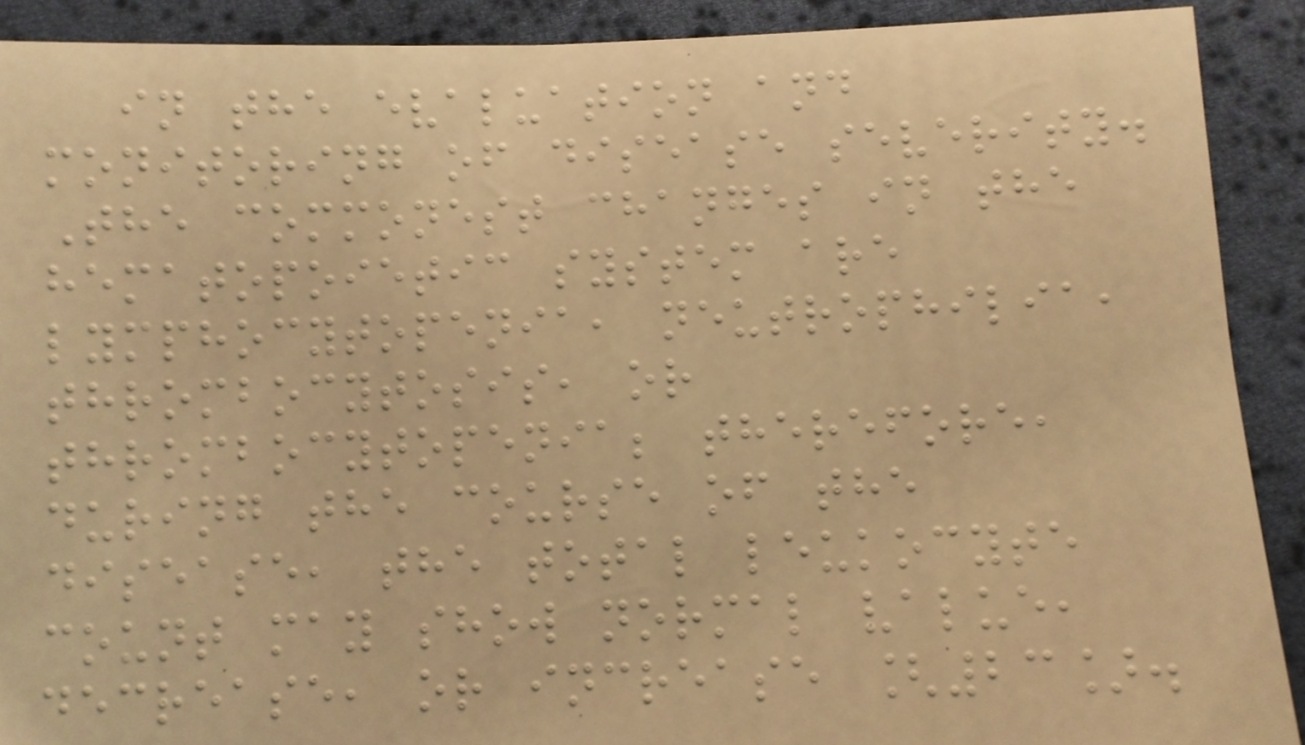in the evaluation and
monitoring of disease severity.
The commonest changes in the
hematopoietic system are
lymphocytopenia, neutrophilia,
thrombocytosis, or
thrombocytopenia; therefore,
during the course of the
disease, the total leukocyte
count may show normal value,
decrease, or increase [23].
